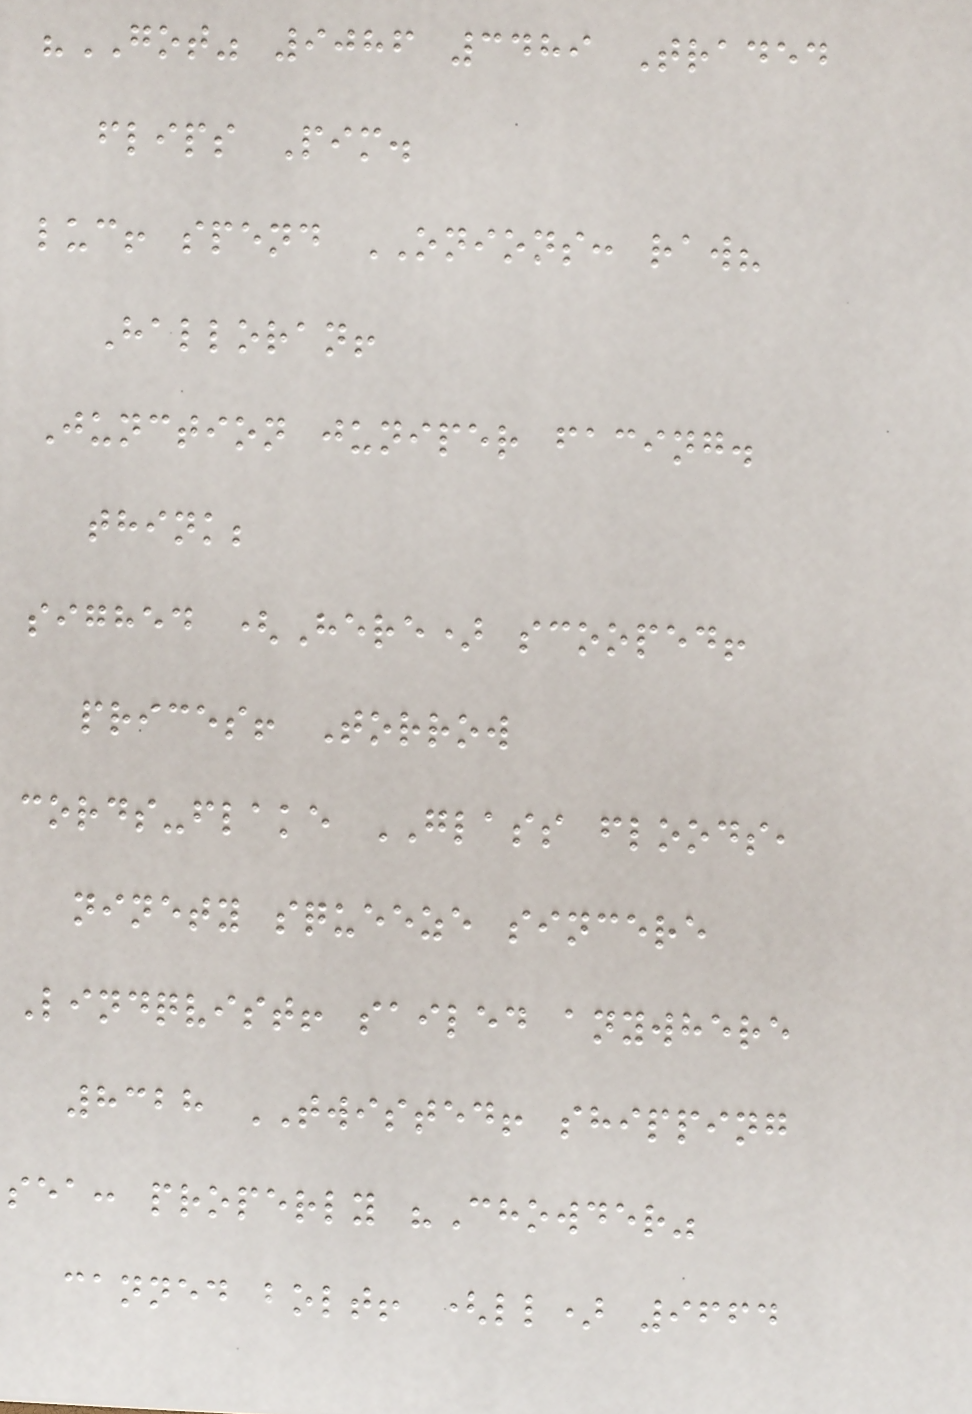"GOT" 9086 3489 Traded
flips Pim.
luc! spend ONIONS: raw?
Halloran!
Junction juniper facing.
think;
sighed (Here) scooped!
prices! Torrow
cords-flake GLASS floods,
ninety squeeze sincere
Lindqvist! sailed anywhere
8328 TWISTED! shipping
sea: properly "Chowder"
canned bolt! (ll) 9664
